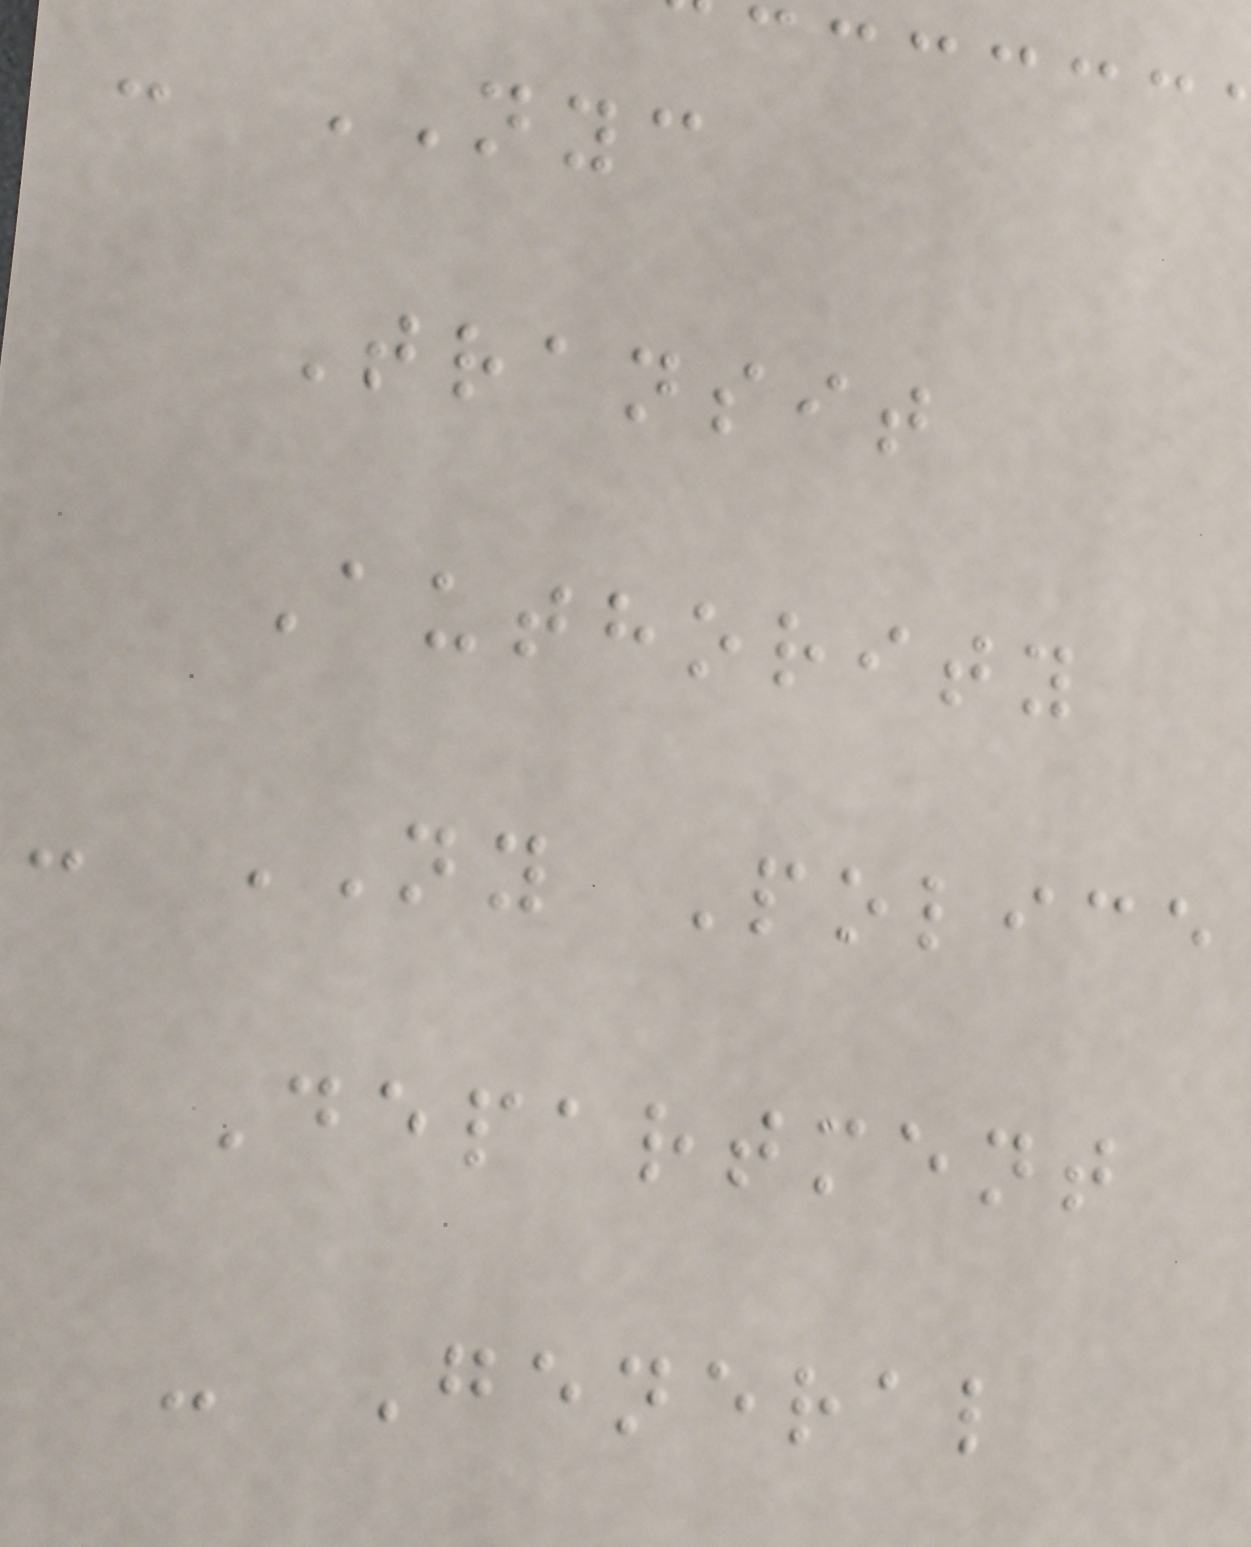- NYC
Transit
Authority
- NY Police
Department
- General
